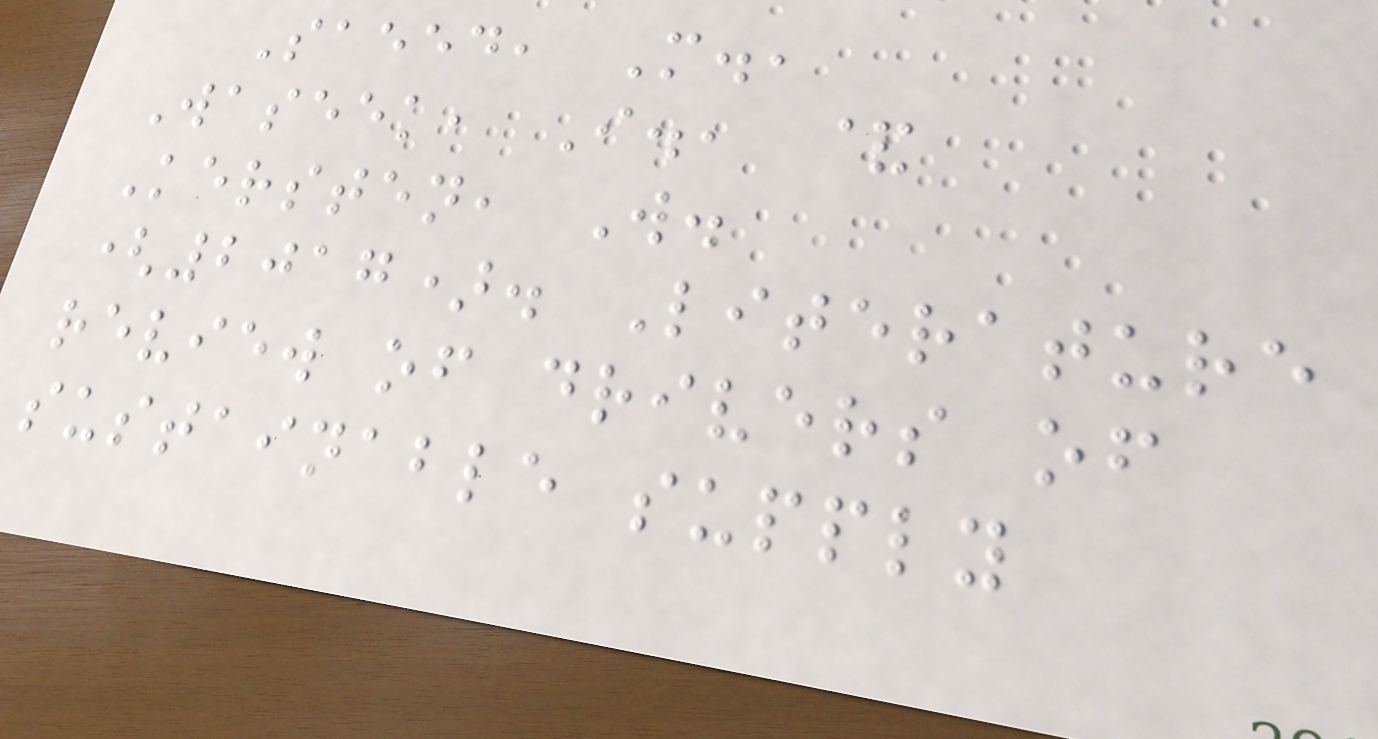Saeed, M.,
Waseek, I., &
Kersten, W.
(2017). Literature
review of drivers of
sustainable supply
